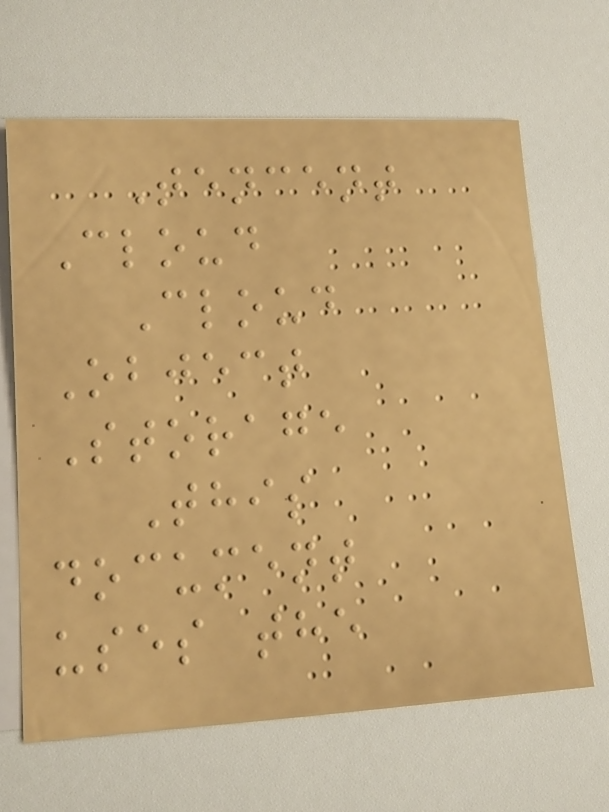Tencent
Cloud
Cloud
Object
Storage
This
document
uses the
